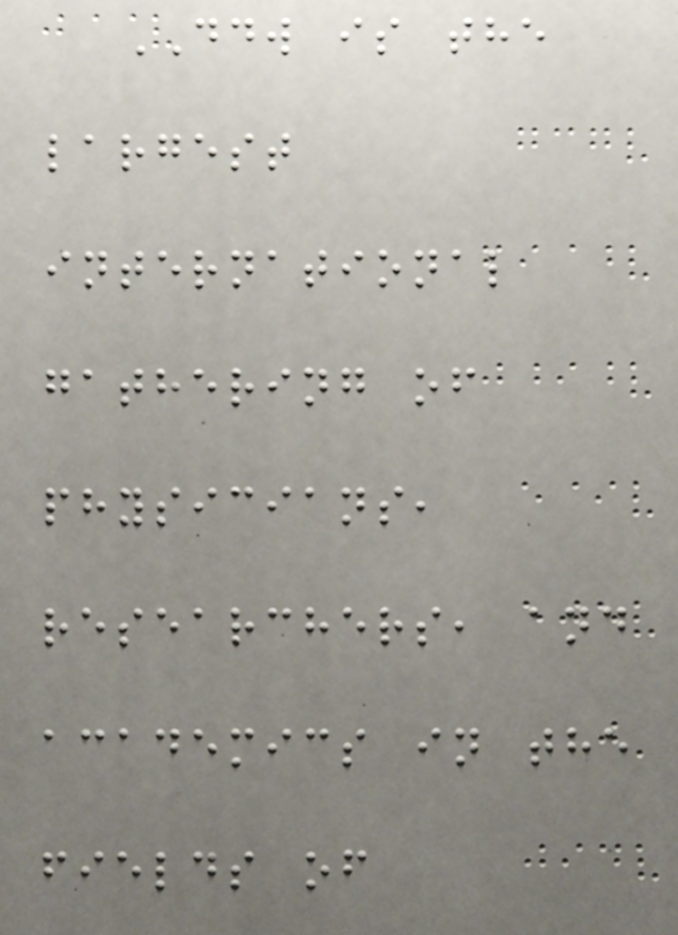DDW is the
largest
international
gathering of
physicians,
researchers, and
academics in the
fields of
